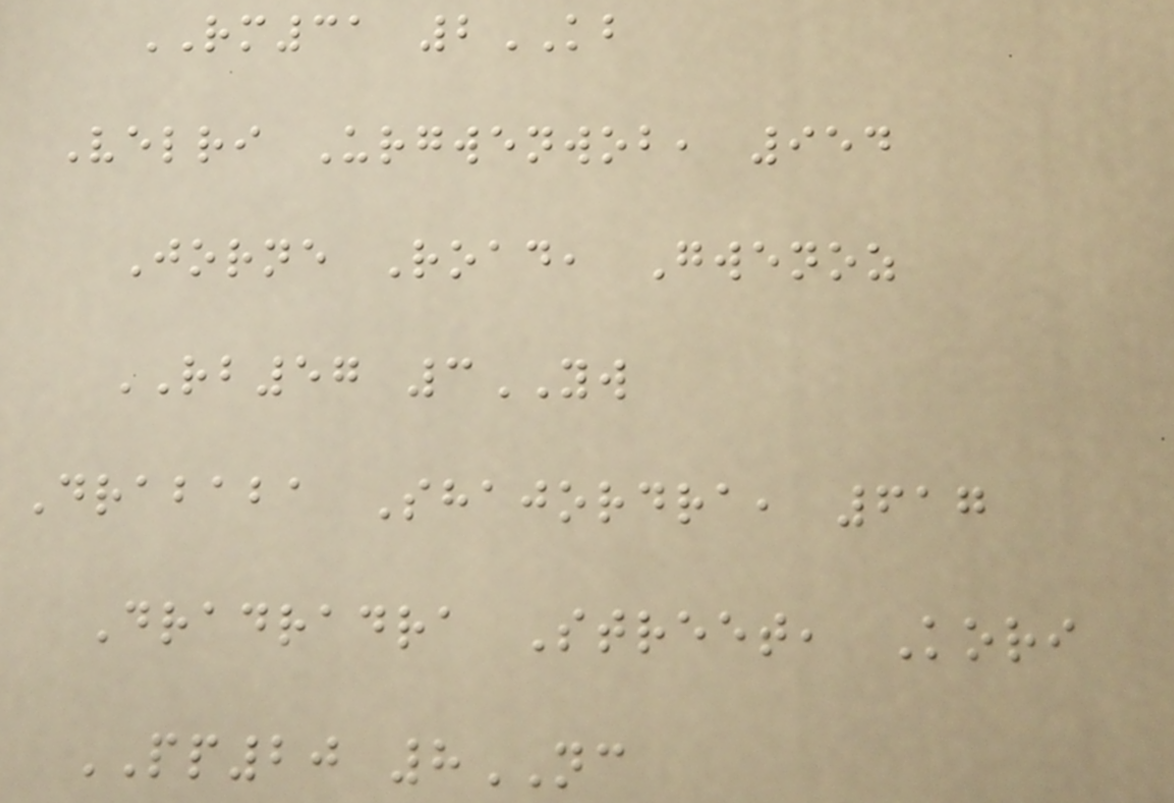RM31 2KB
Velri Urgwenwob, 954
Jorne Road, Gwenoz
RB57 3YW
Drababa Shajordra, 617
Dradradra Street, Kori
PP20 8NC
